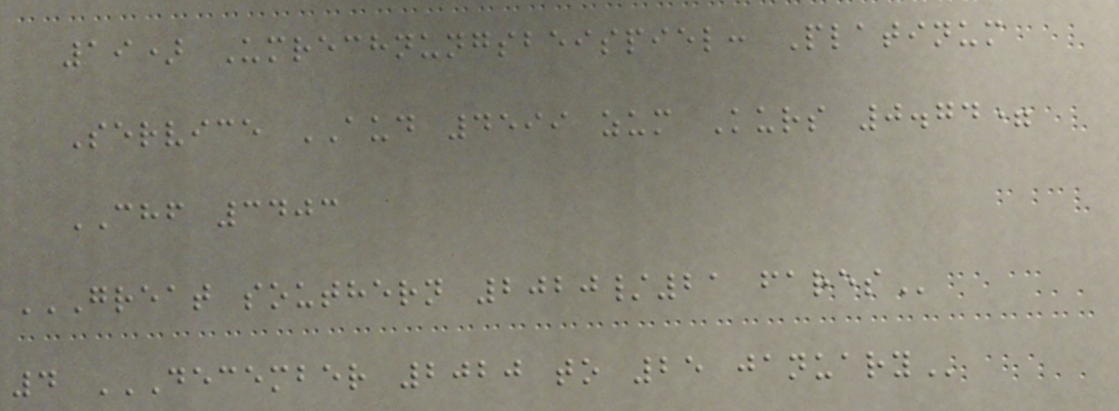19) Umrechnungsbeispiel: Platinum
Service AUD 4599 zum Kurs 0.74=
CHF 3403
GREAT SOUTHERN 2020/21 FARES
4 DECEMBER 2020 TO 25 JANUARY
